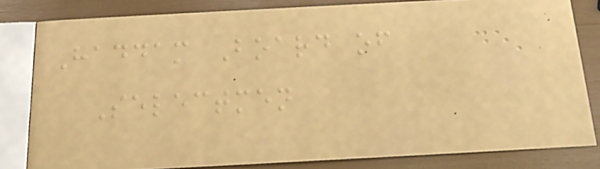Haddam Board of
Selectmen
